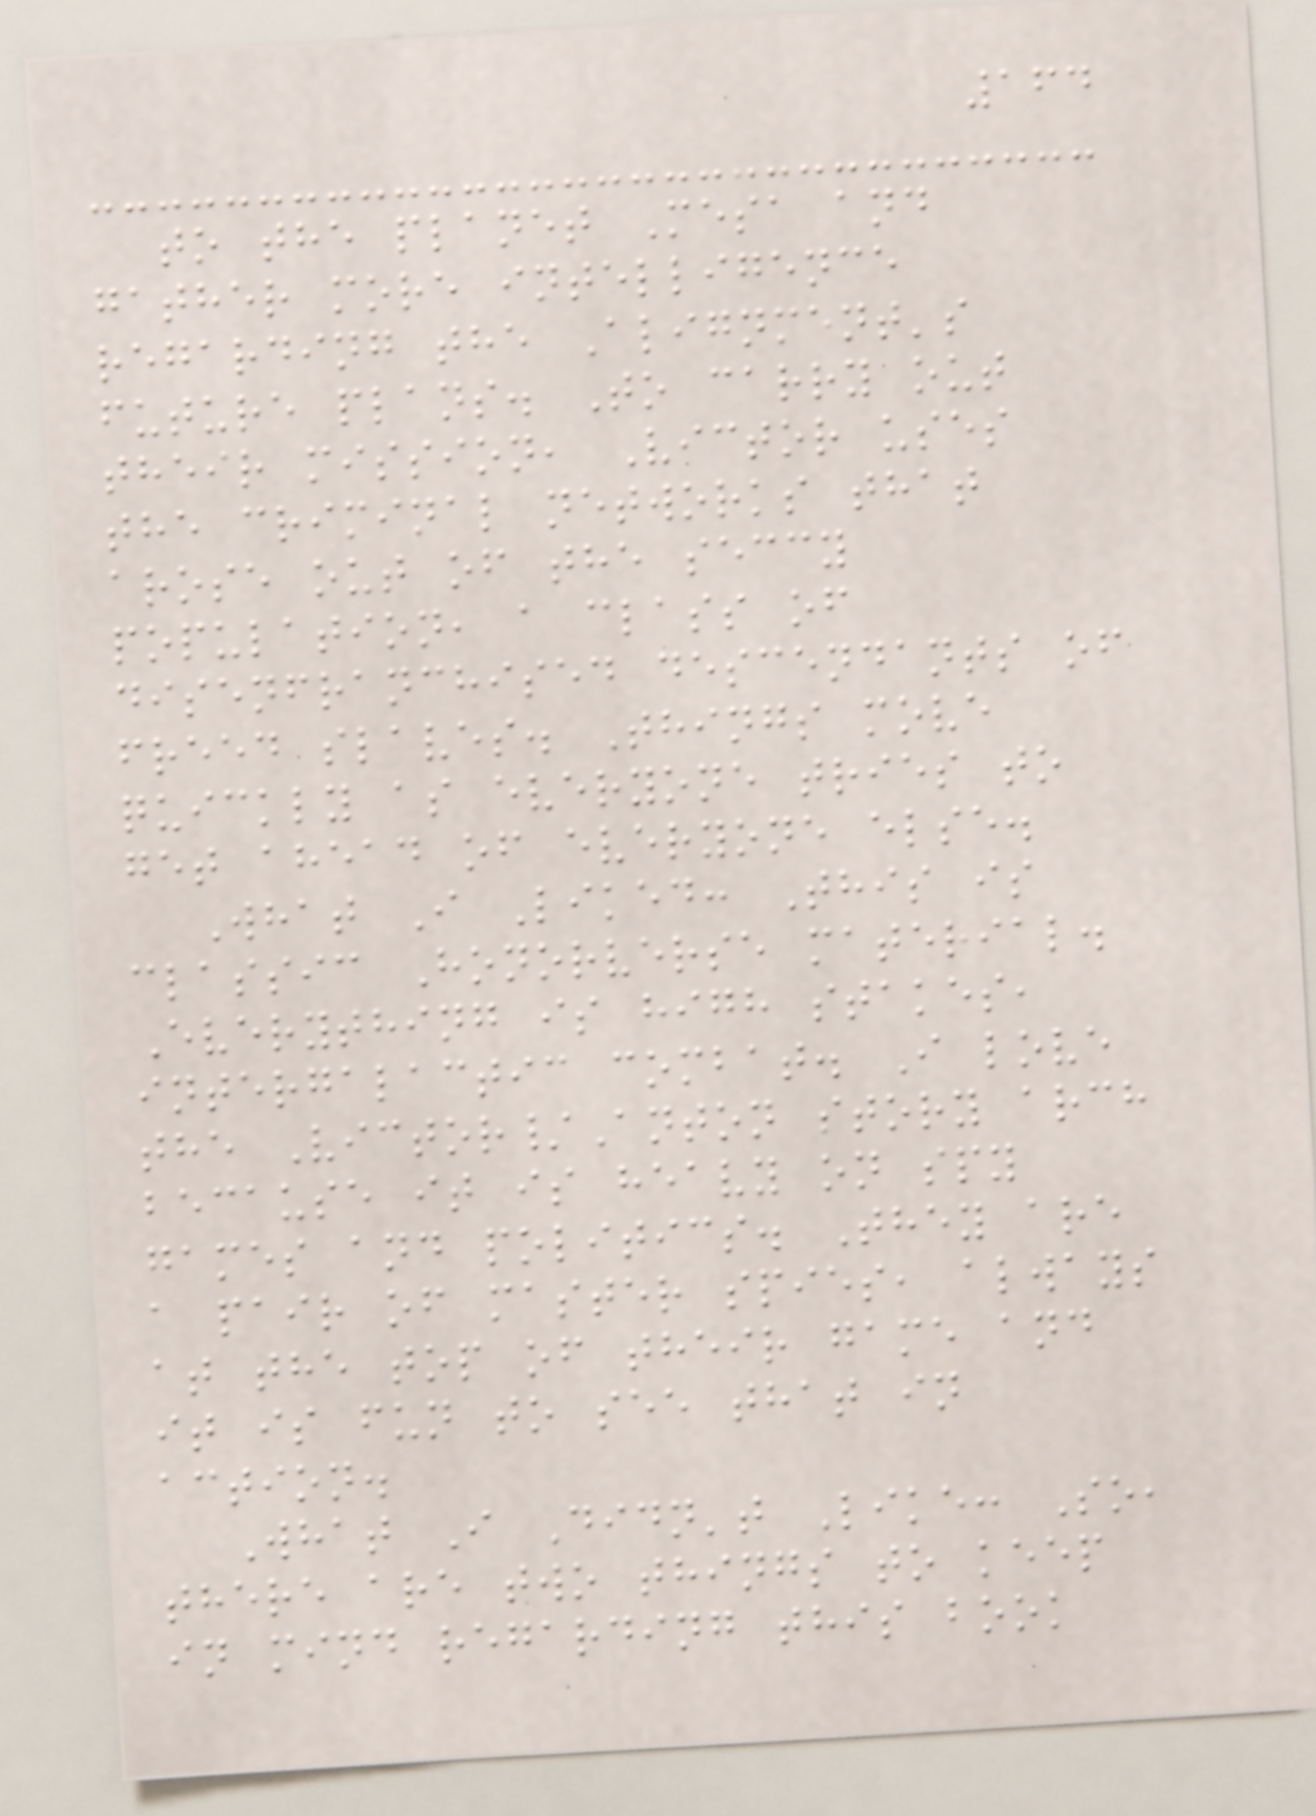164
to the planet Mesa and
gather more intelligence
regarding the Alignment's
future plans. To carry out
their mission, Victor uses
the criminal networks that
arose out of the seccy
population, a class of
disenfranchised descendants of
freed slaves. Things move
quickly as everyone tries to
get ahead of everyone else.
What I Liked: This is
classic Honorverse material.
Everything is high stakes,
intergalactic combat. I love
the Victor/Anton story arch
because it is heavy on spy
games and politics. They are
a pair of master spies, always
at the top of their game and
it is fun to see that in
action.
What I Didn't Like: So,
there are two things to keep
in mind regarding this book
